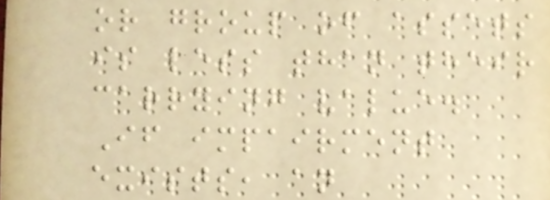or group of assets
is less than their
carrying value.
If impairment
exists, an
